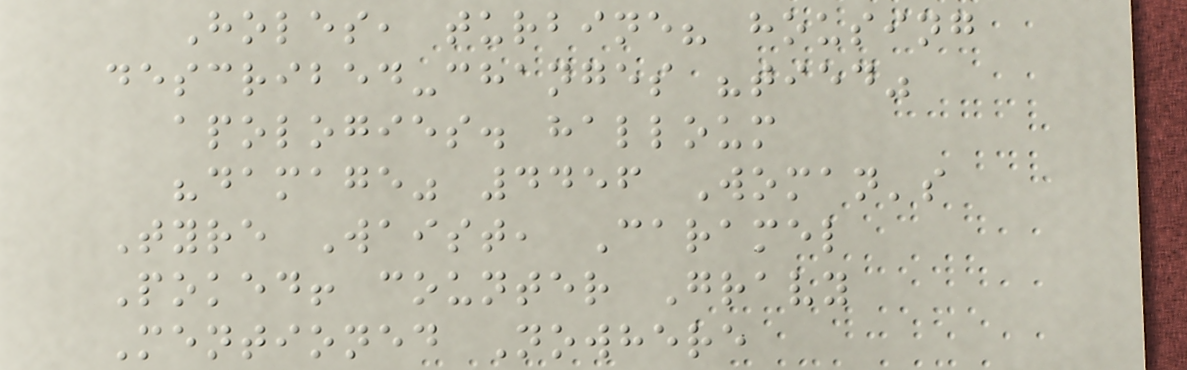Holes, turbine? housing
described-changes "tied"
apologies. halloum
"damage" 4456 Woman's
Tyre Waist, Caramel
Poked! counter Gravy
Mentioned Nowhere
